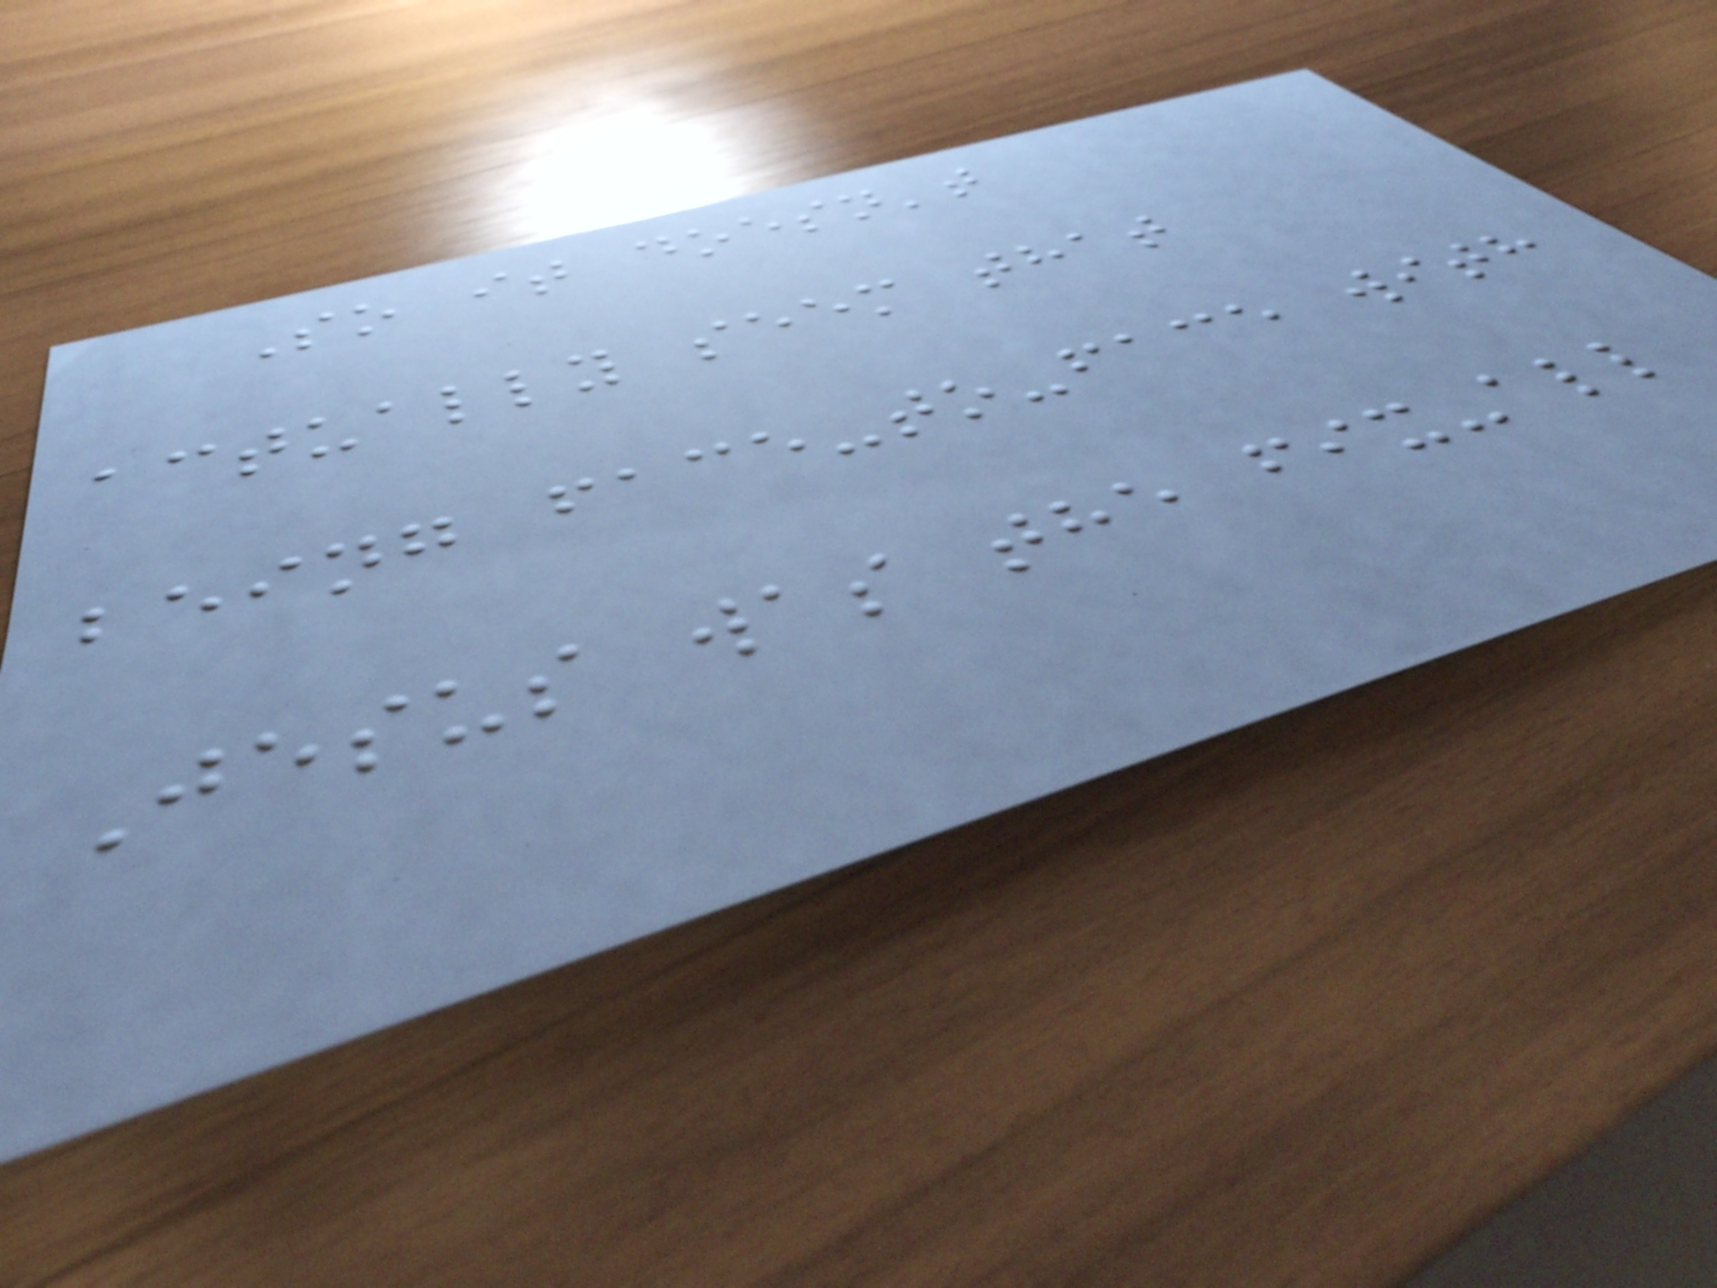So it doesn't
actually seem that
being face-to-face with
Jesus was the fix-all
